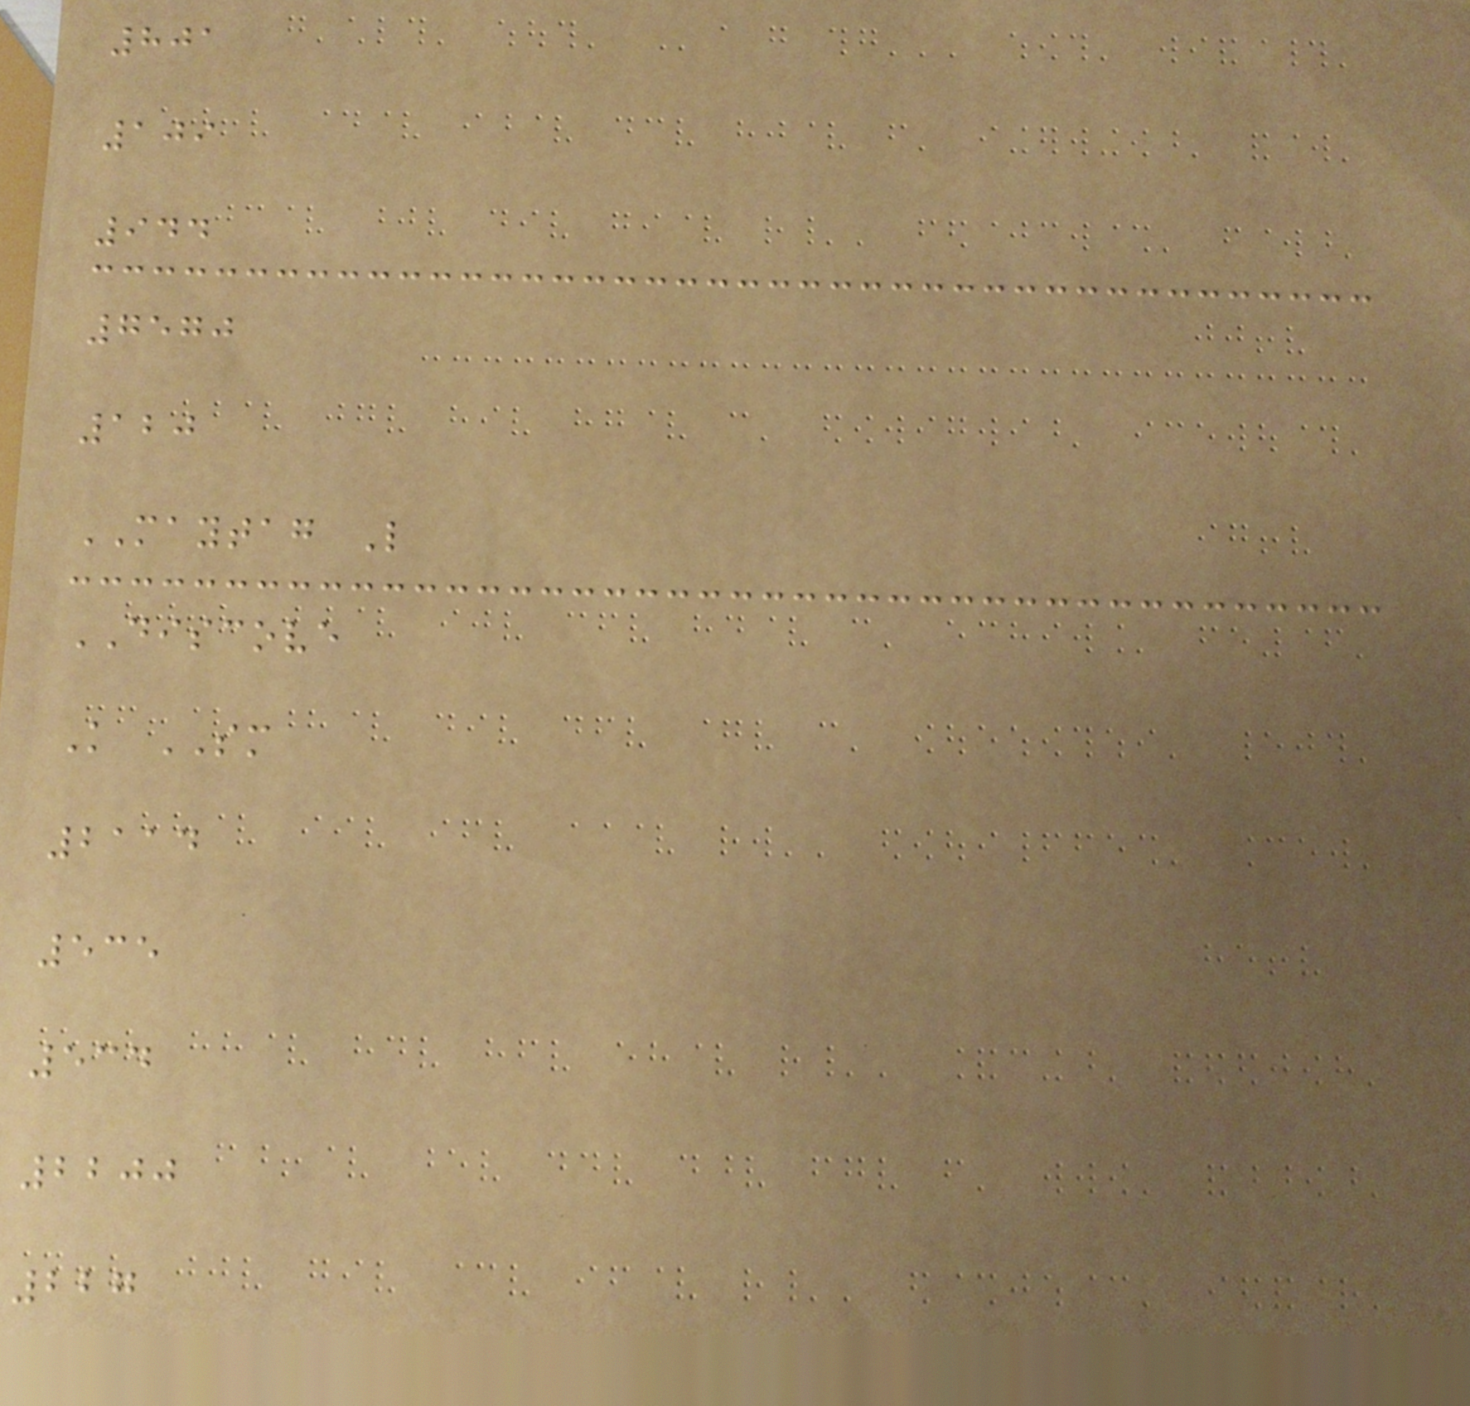801
109
944
7570
120
MAYTAG L
DISCOVE
K SM
2114
535
534
2200
227
